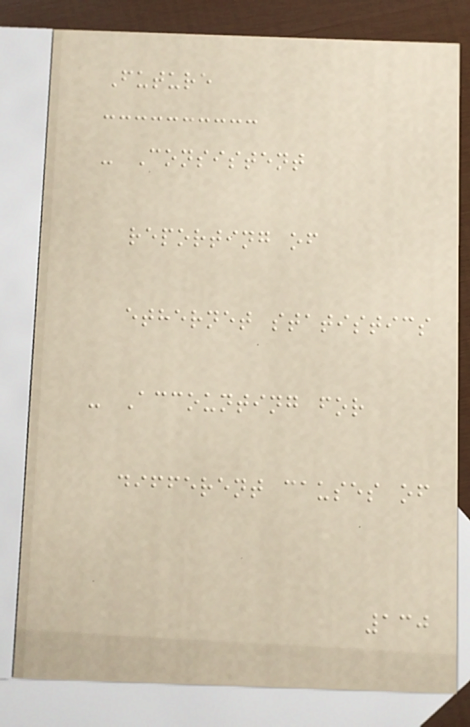Future
- Consistent
reporting of
ethernet statistics
- Accounting for
different causes of
130
